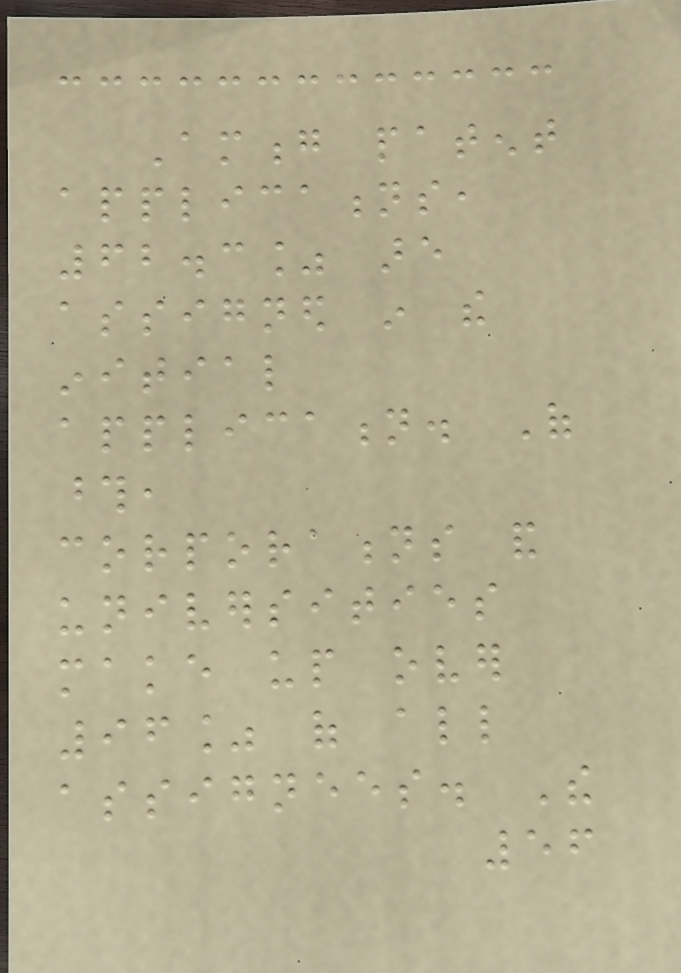Among patent
applications,
62.3% are
assigned in the
initial
application. Of
those,
corporations and
universities
make up over
96% of all
assignees. The
56
